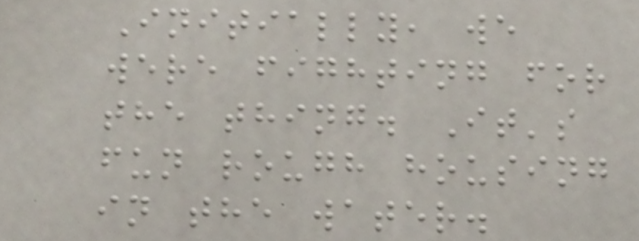Initially, we
were fighting for
the thing. It's
fun rough housing
in the water.
